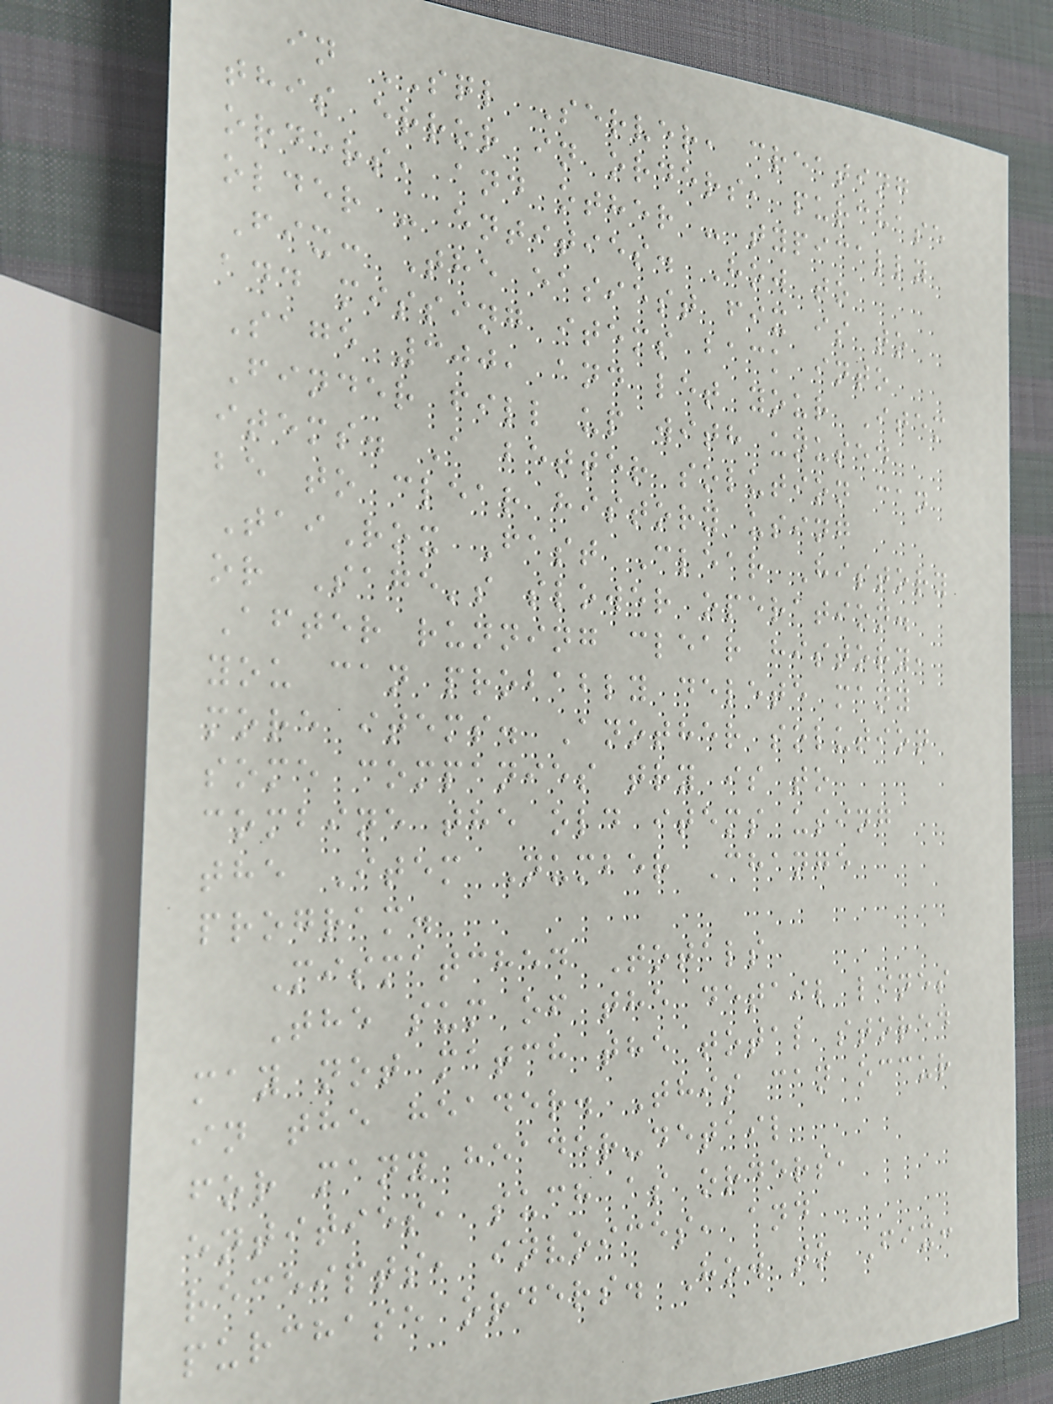in SQL Server, creating
this error in orders, purchase
orders, and other - typically
older - entities. How to
Fix: The easiest fix is to
add missing items back into
Sage 300, and let your Item
Finder fill up with unused
items. A better solution can
be to clear history using
TaiRox Fast Clear History
or Sage's slower operation.
After running clear history,
you can probably delete many
more items. Another solution
some companies try is to
combine the old items using
the Item Number Change
program.
Mismatched Totals
The sum of the detail lines
may not match the total stored
in the header. This can occur
for many header-detail
entities, such as orders,
receipts, invoices, and
purchase orders. How to Fix:
